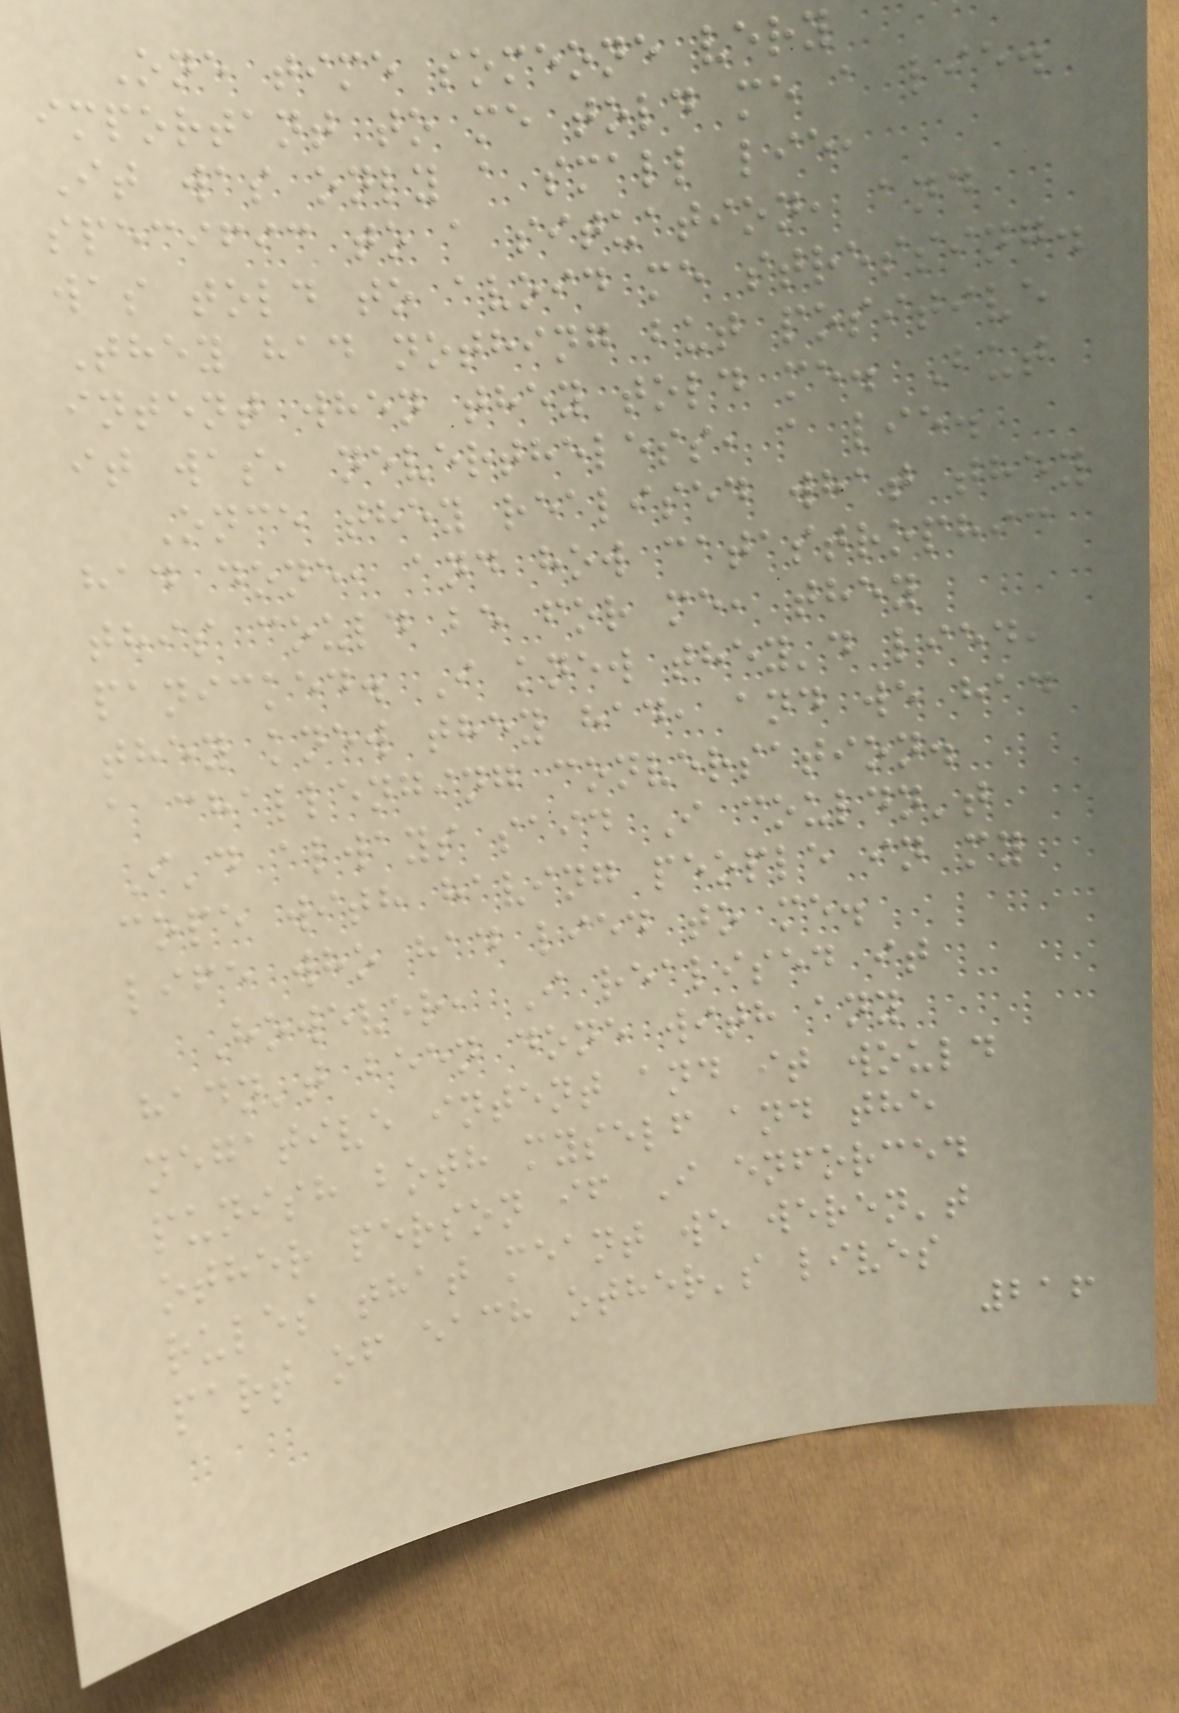One time someone very
important to me told me a lie.
It was only a small lie,
specific to a situation, and
was told to avoid me stressing.
They had nothing but positive
intent when they told me. But
it was, nevertheless, a lie.
Once they realised what they
had done, and how catastrophic
this could be for me, they
panicked. I knew they'd lied,
they knew they had, and we had
a challenging conversation.
I'd always said I couldn't
cope with having people in my
life who had lied to me.
However, I realised it
hadn't been done with any
negative intent and it would
punish both myself and the
other person if I enforced
rules that meant we weren't
part of each other's lives
216
